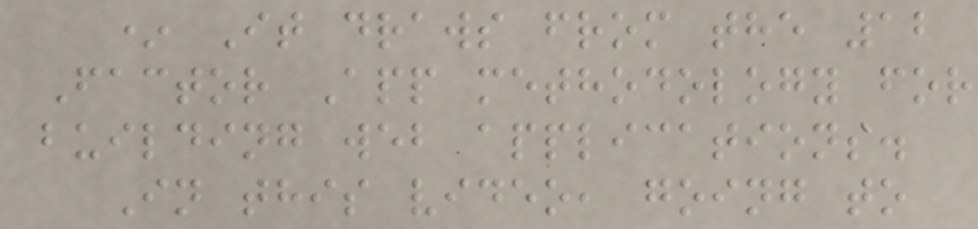* It draws from the 12
Factor App methodology for
building web applications.
In this video, going to
